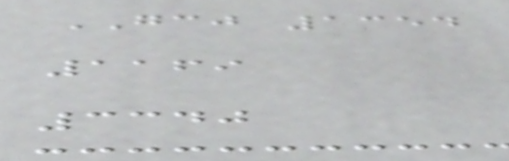GCJ 1354
1169
3340
